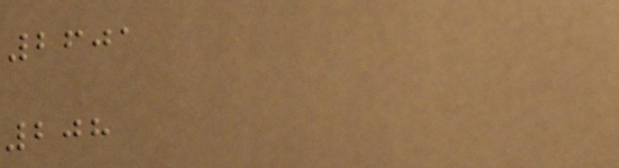2601
208
